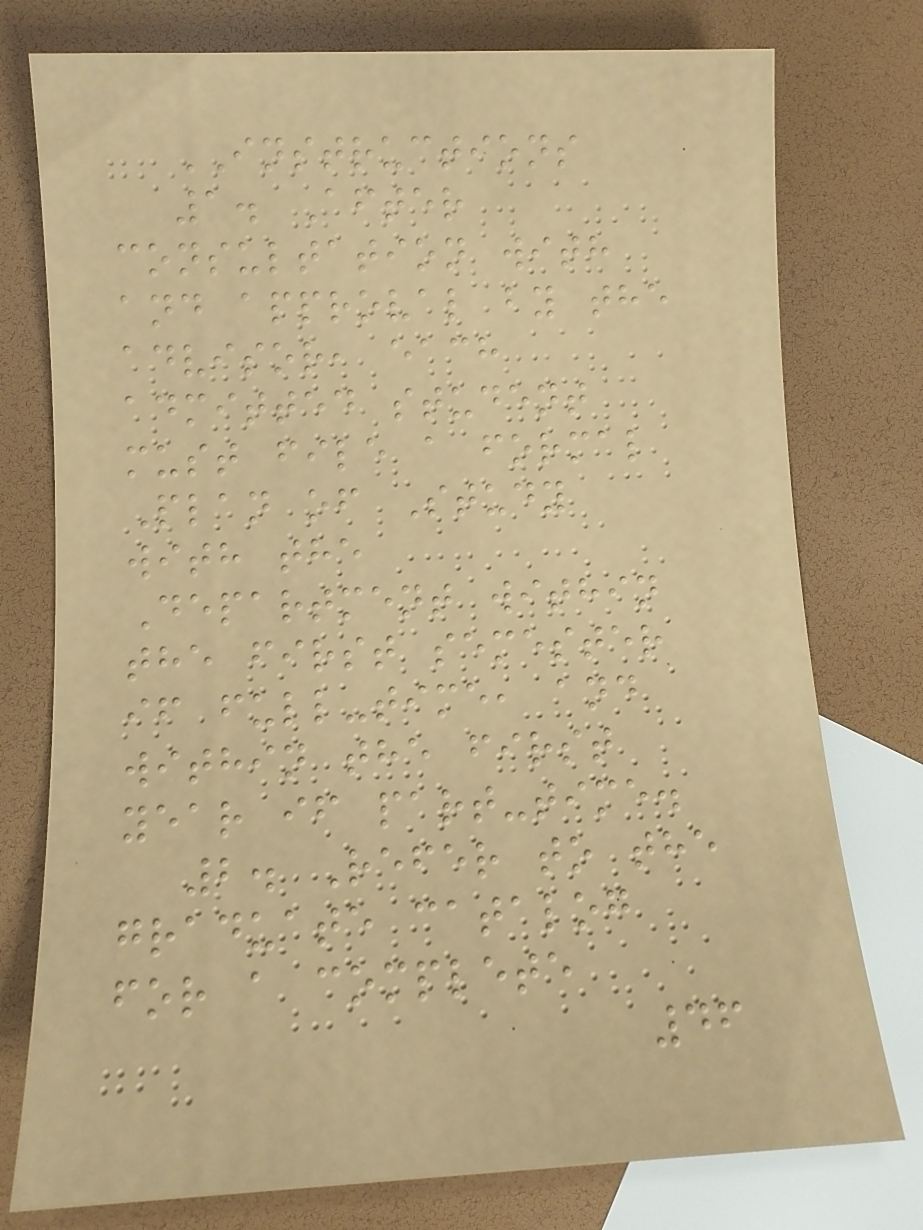INSTRUCTIONS
1. After
consultation with
and approval by the
advisor, each
admitted student
must file a formal
Plan of Study
with the
Department within
the first semester
if full-time, and
within the first
year if part-time.
2. Refer to the
graduate catalog
for a complete
46
